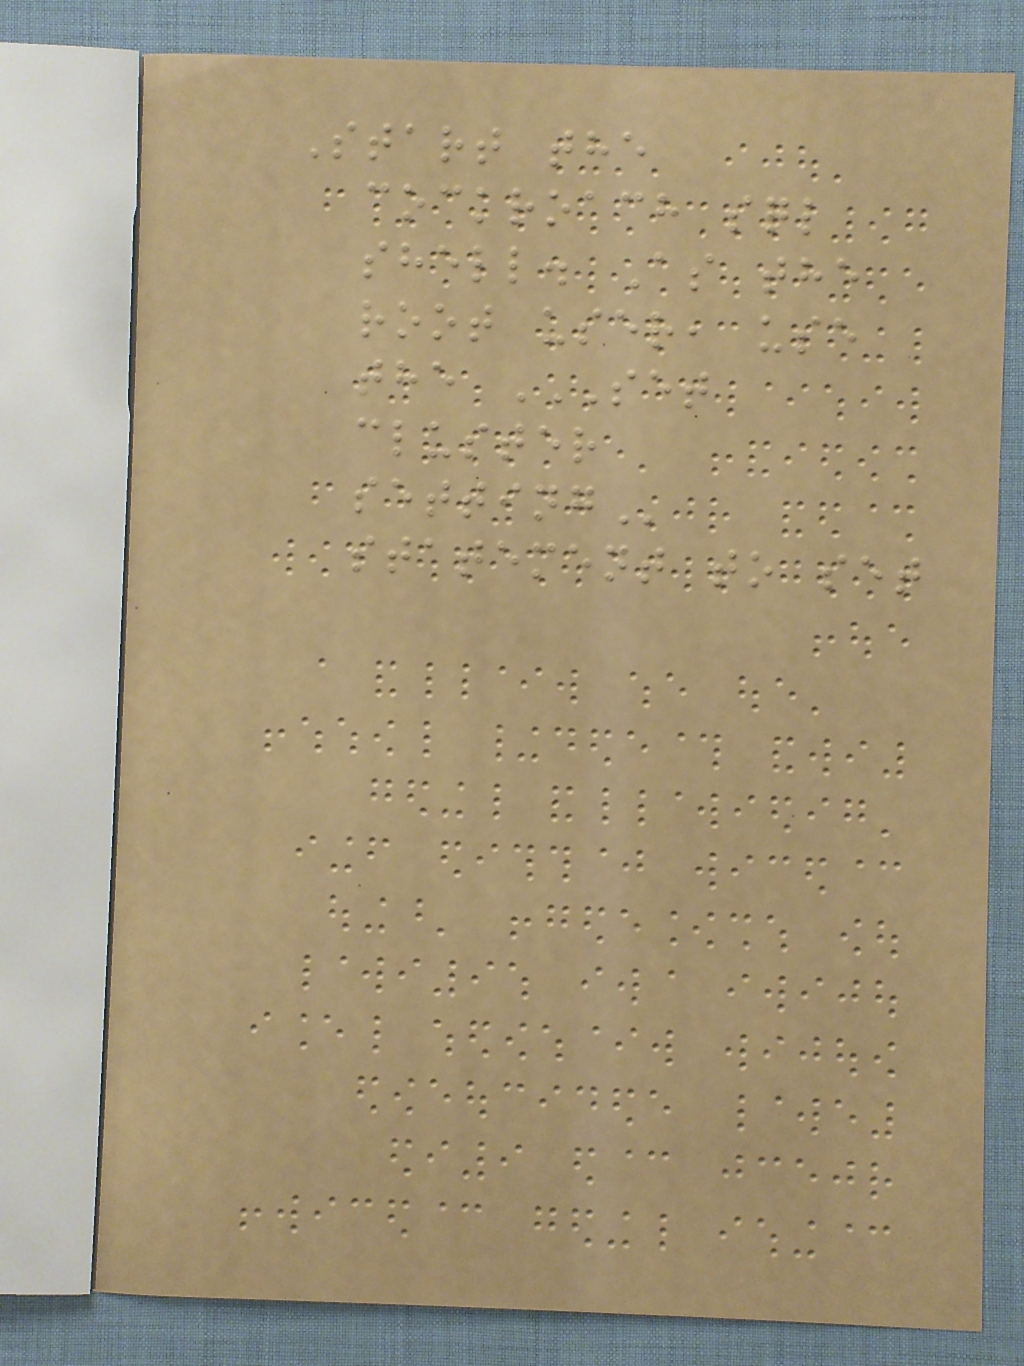Start the
cockroach sql
shell. As the
root user, use
the SET
CLUSTER
SETTING
statement to set
